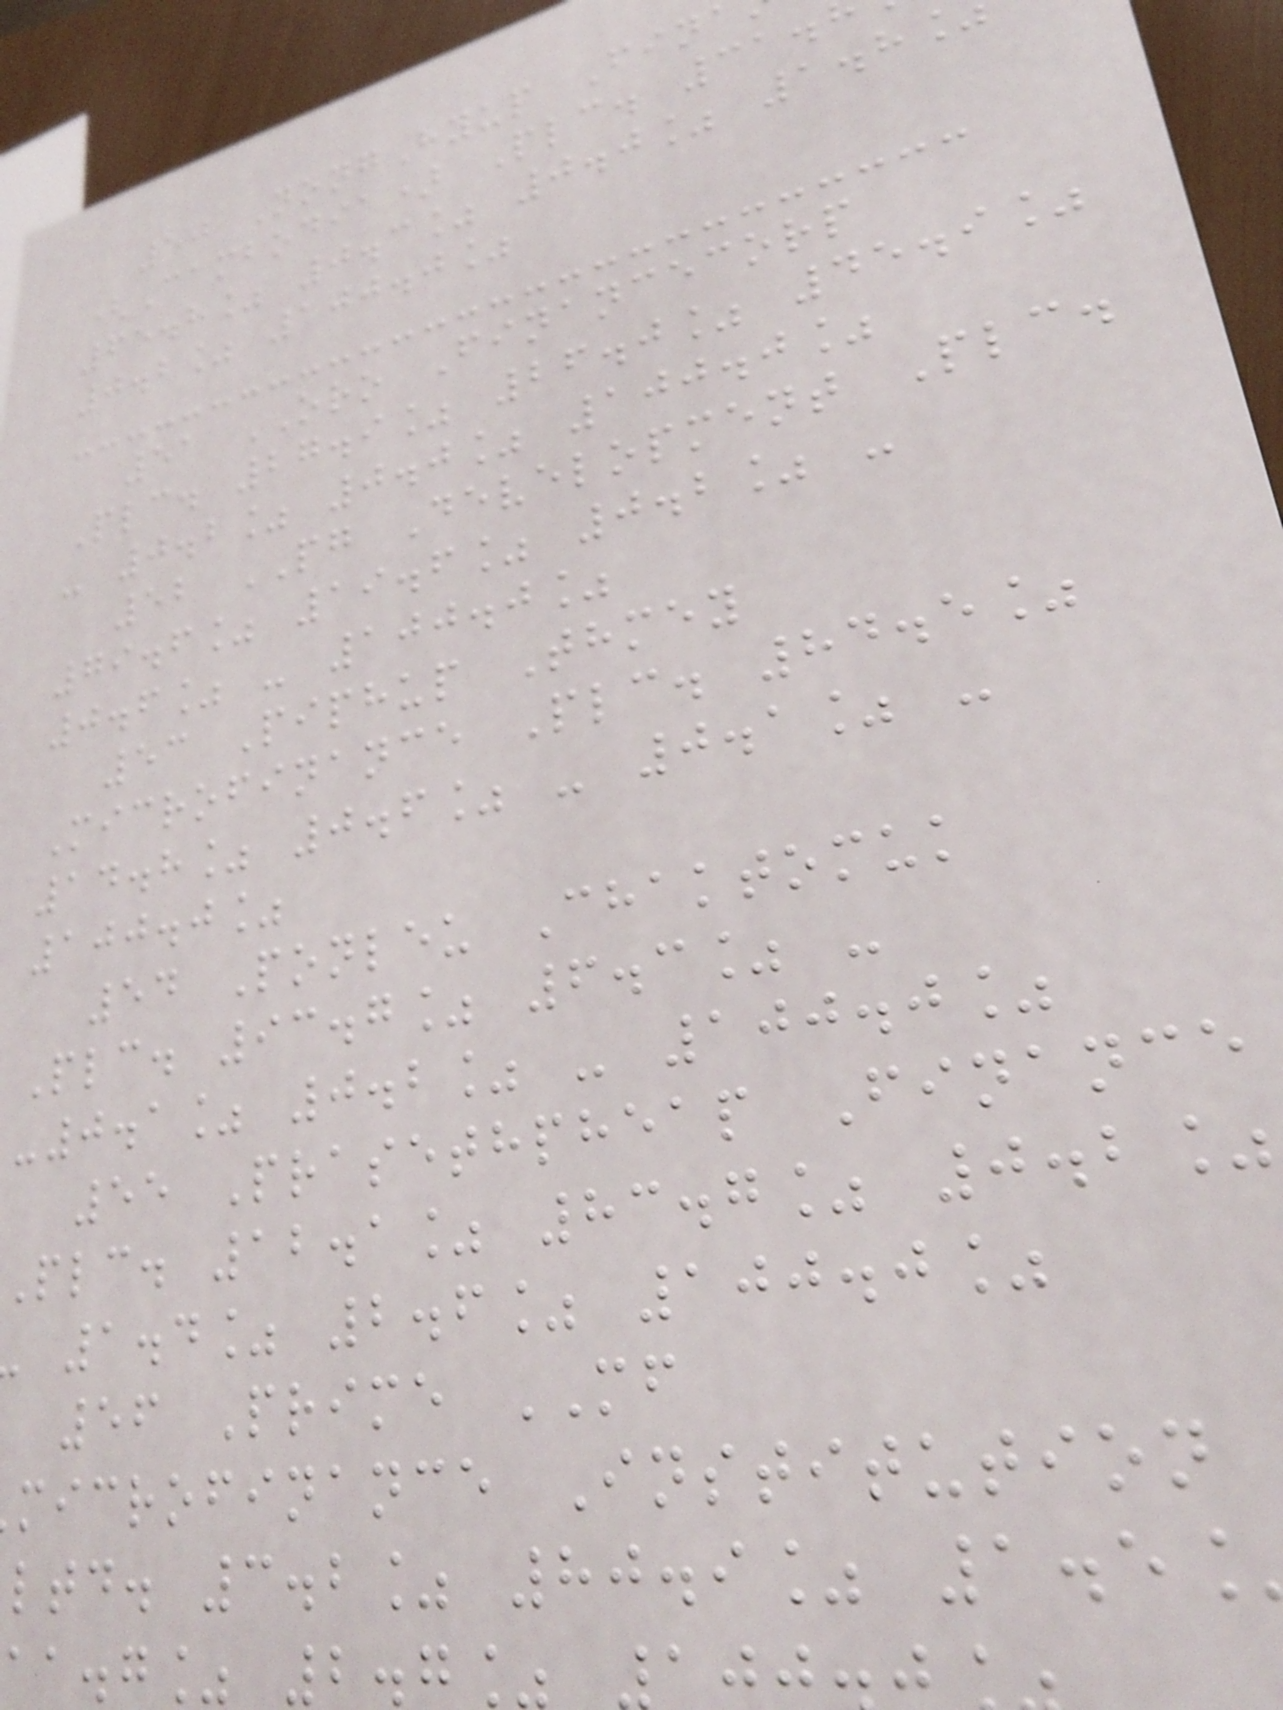50 NongHyup Fin
(Cambodia) Plc. 31.
65.8% 0.3% 0.0% 1.8
0.2% 100.0%
51 ORO Financecorp
Plc. 27.9% 26.0% 45.9%
- 0.2% 0.0% 100.0%
52 PG Development Plc.
79.6% 19.6% 0.2% -
0.6% - 100.0%
53 Piphup Thmey
Microfinance Plc. 84.5%
14.8% 0.6% - 0.1% -
100.0%
54 Ponleu Chaktomuk
Plc. 93.7% 6.3% -
-0.1% 0.2% - 100.0%
55 Prasethpheap Finance
Plc. 12.1% 83.7% 0.2%
1.4% 2.6% 100.0%
56 Prime MF
microfinance Institution
ltd. 3.2% 80.9% 1.5
aa.g% 2.7%
